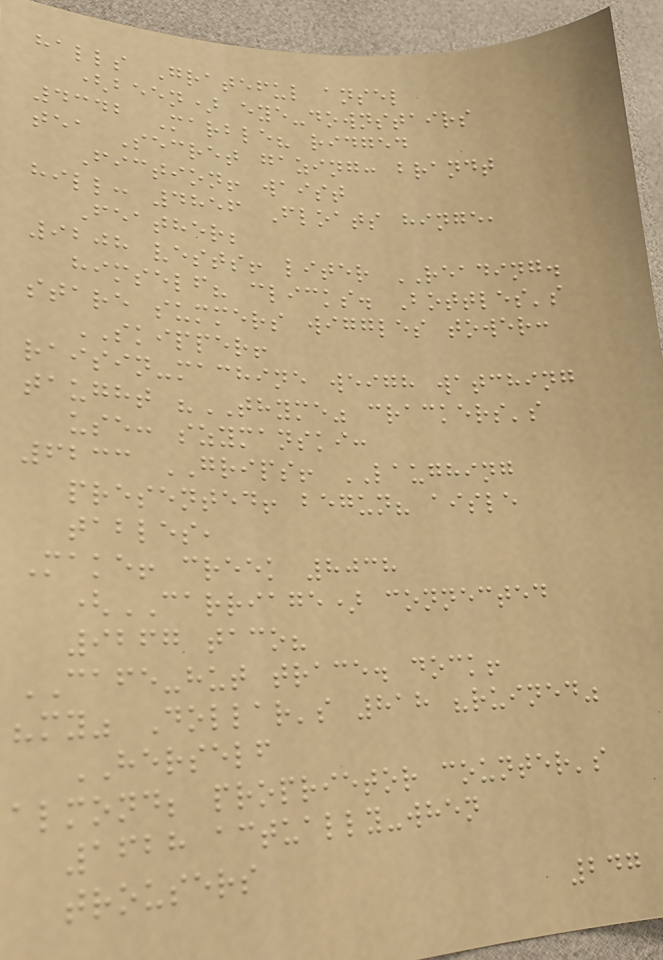halls Grateful ansel
(been) eye-downstairs
4342 Marble? ridged
tea Secret gazing: brandt
Fiction! waist
hill: 4856 Floats hinge,
Feather;
9208 vests! liter READING.
himself? clicks. Bottles's
stare summers wiggles tower:
SKIPPER!
raisin-machine weigh watching
taught "THYME" crackers's
use: szymanski:
6233 GRIPS! LAUGHING
presented! begun? aisle
tables,
Make! creek 8038
(CARRIAGE) connected
9267 taco?
CAFE-hut trace. dock!
"my" Dollar's 818 "ruined"
HERSELF
almond; proprietor counter's
1628 actually-when
trousers
247
